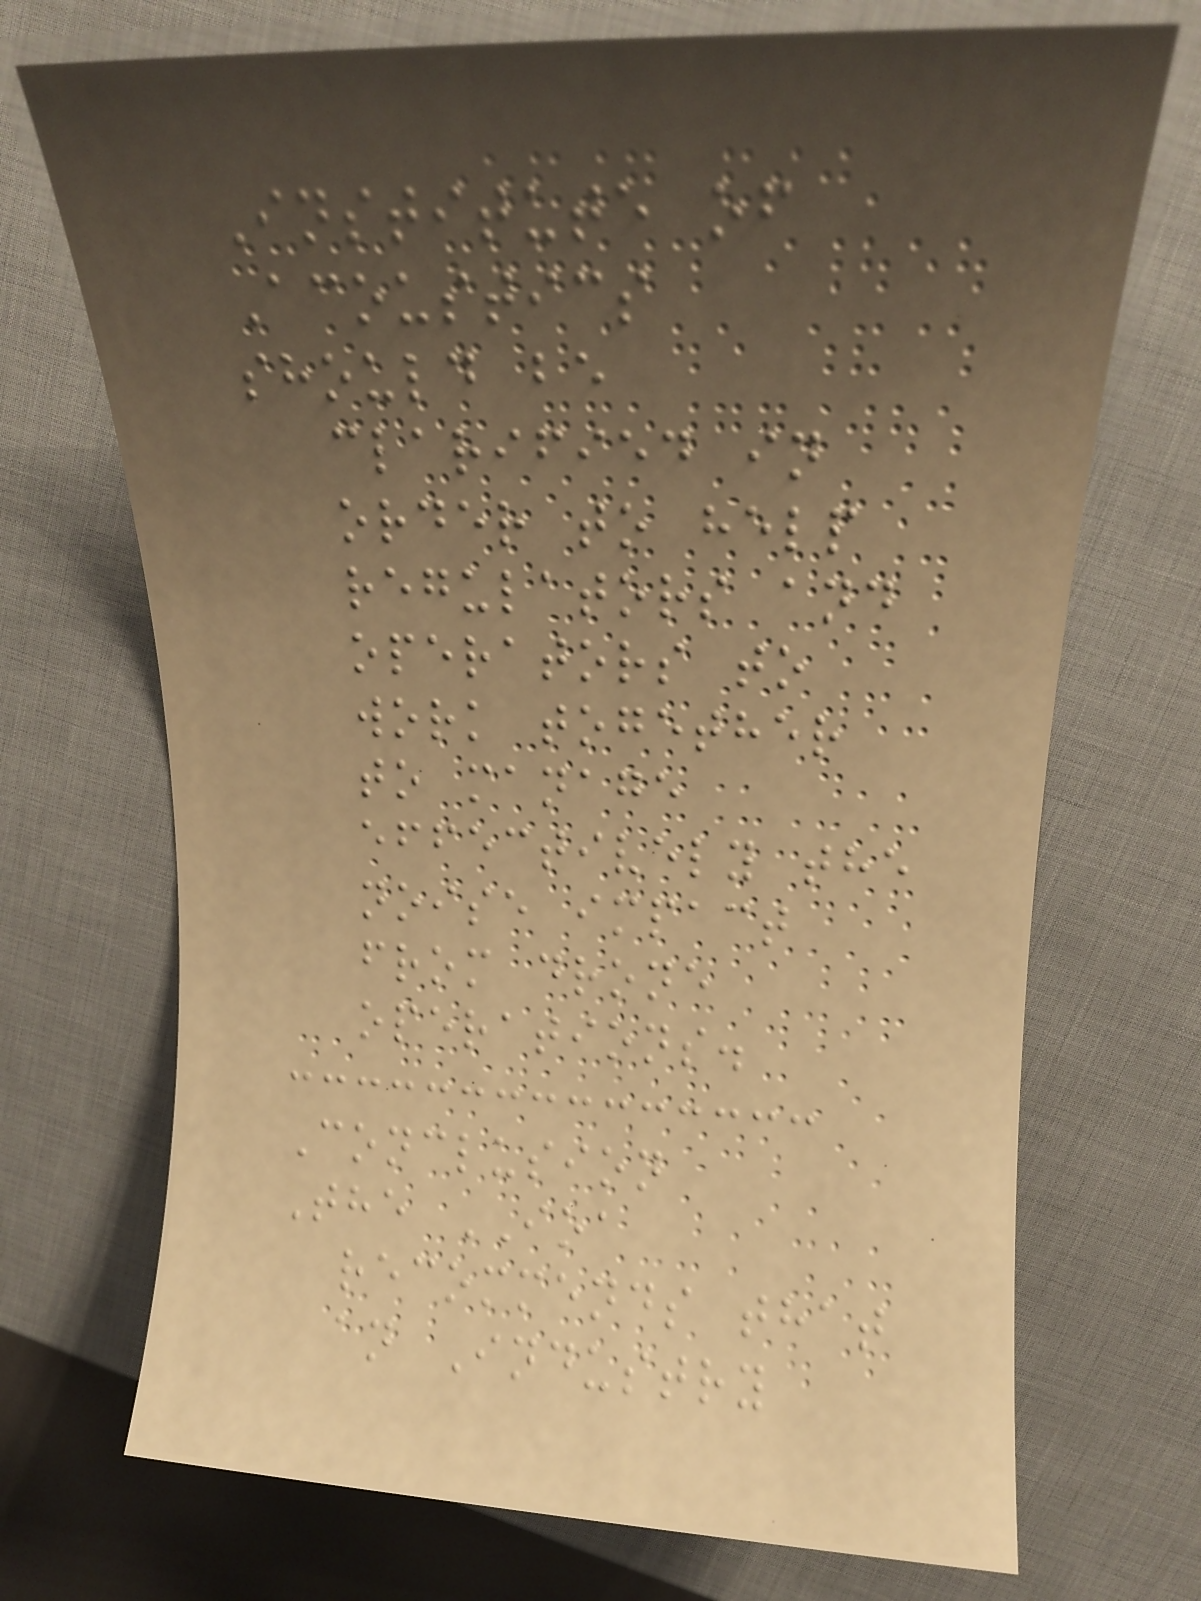Institute of
Acoustics
should be
clarified in
order to help
regulators and
operators to
work together
to manage
effectively the
noise impact
from drone
operations.
Conclusion
The IOA
recommends that
an Industry
